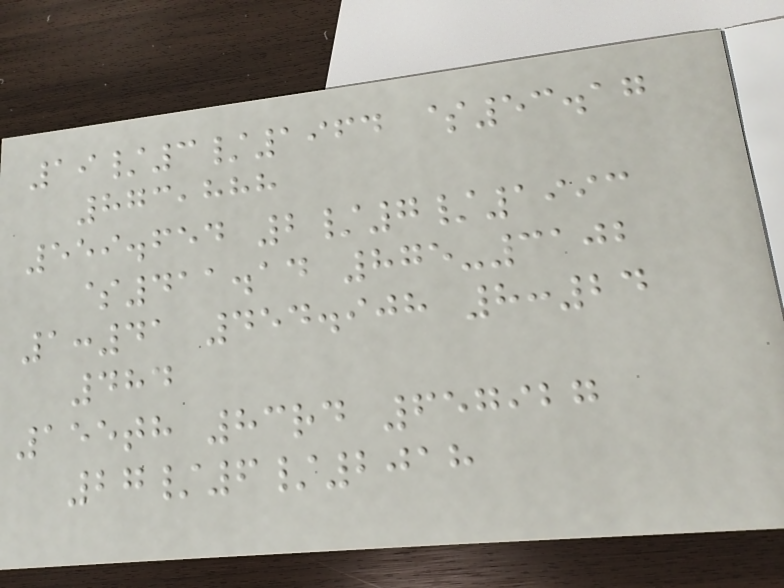19/3/1964 $53.17
873,888
559.654 2/7/1993
$411.14 875-3102
1:41 454.908 8:24
484
155th 83rd 657927
27/6/2018
